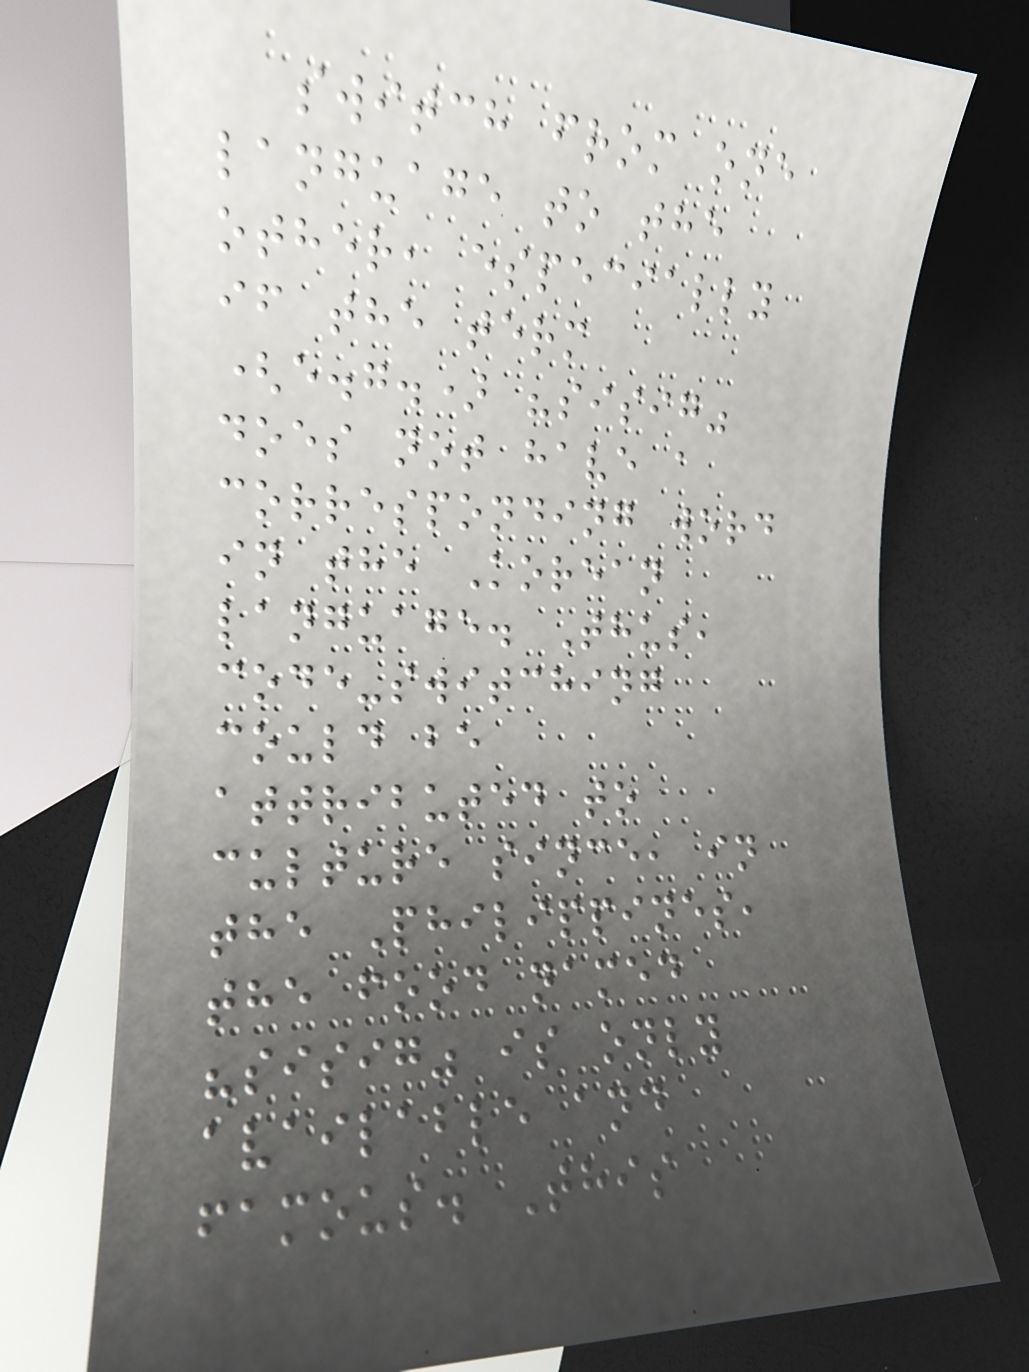switch from one
language to the
other, especially
if the term
(e.g.) "sisig"
does not have a
corresponding word
in the Korean
language. Thus,
code-switching
could be
attributed to
culture since, in
the Philippines,
the food named
"sisig" is only
available and
famous. This
